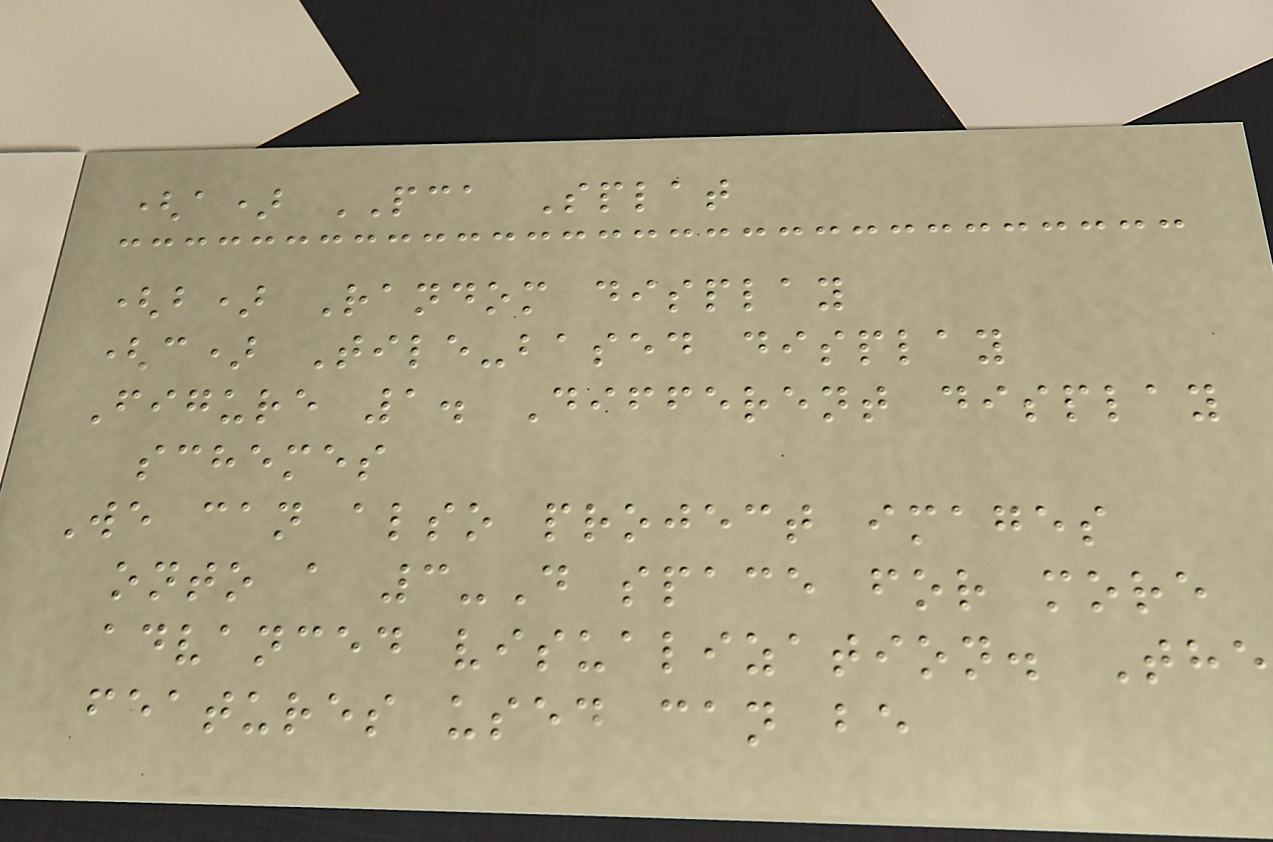(a) PCA Splat
(b) Random display
(c) Tile-based display
Figure 1. Different display
schemes
We can also project images
onto a 3-D space for more
advanced visualization. The
features used can be
